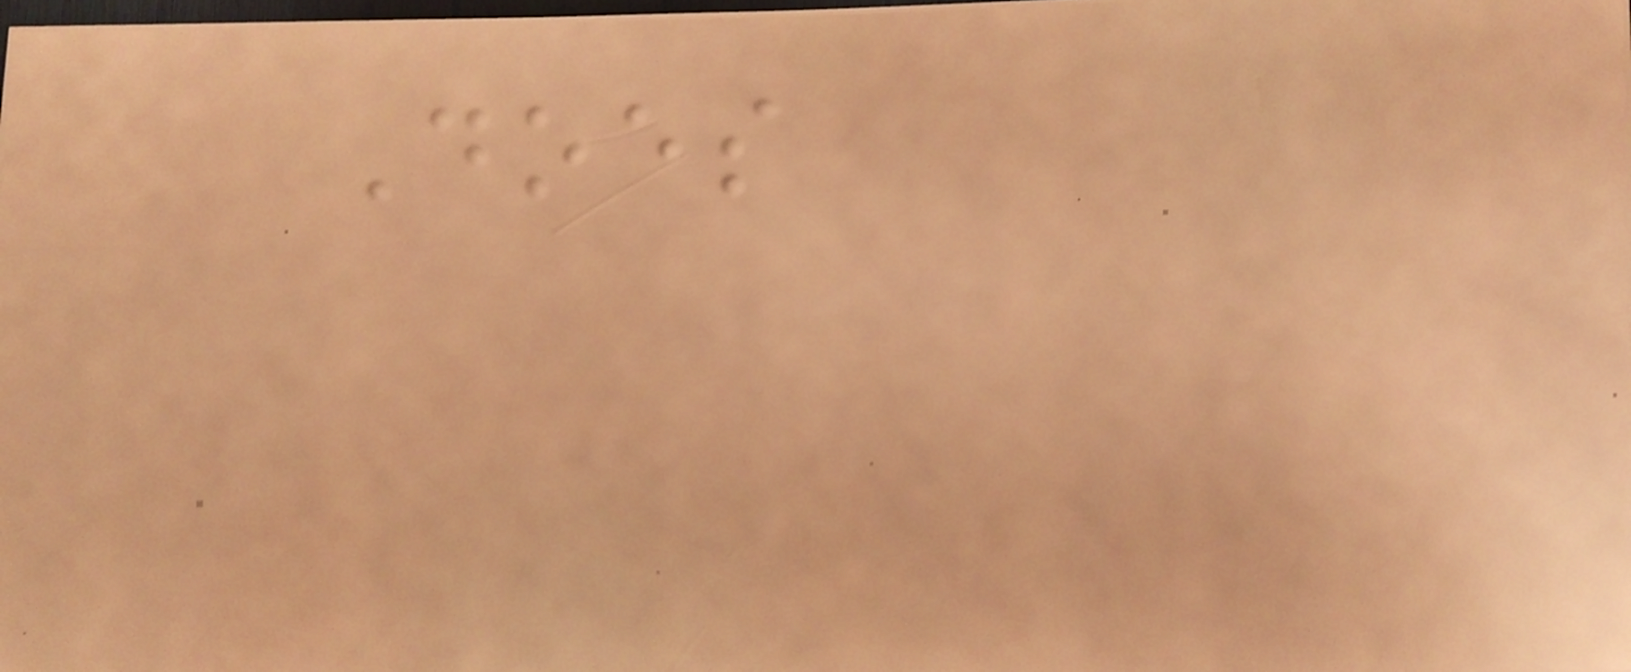Does
